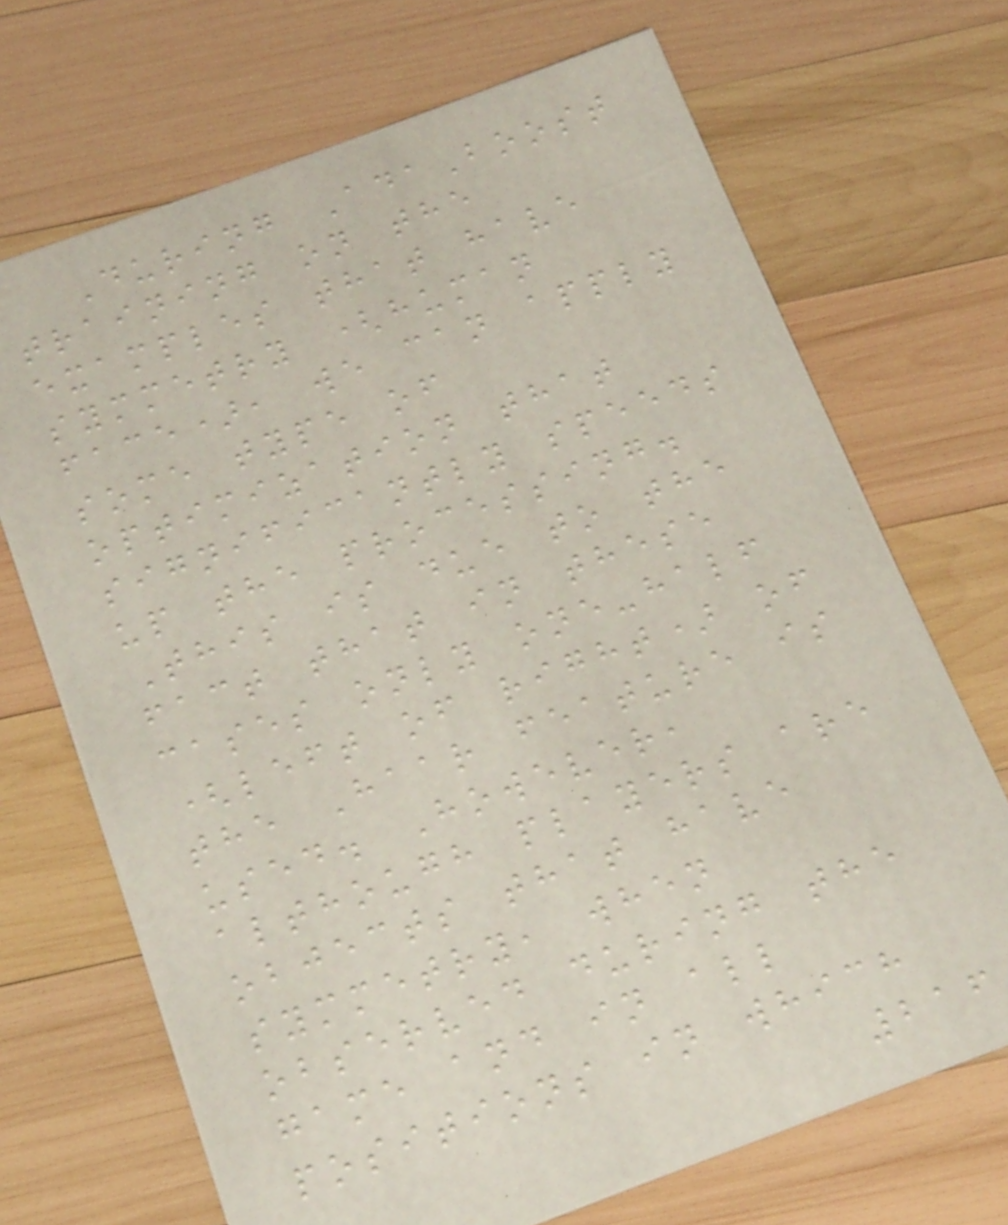During AdaBoost
training on the
examples that have
symmetry (human
face), we can apply
some type of
optimization that
significantly speeds
up the processing.
This is due to the
fact that in these
cases only one-half
(left of right) of
the Haar feature is
used. However,
although players are
objects that have
symmetry, when
observed during the
game and in all
positions in which
216
